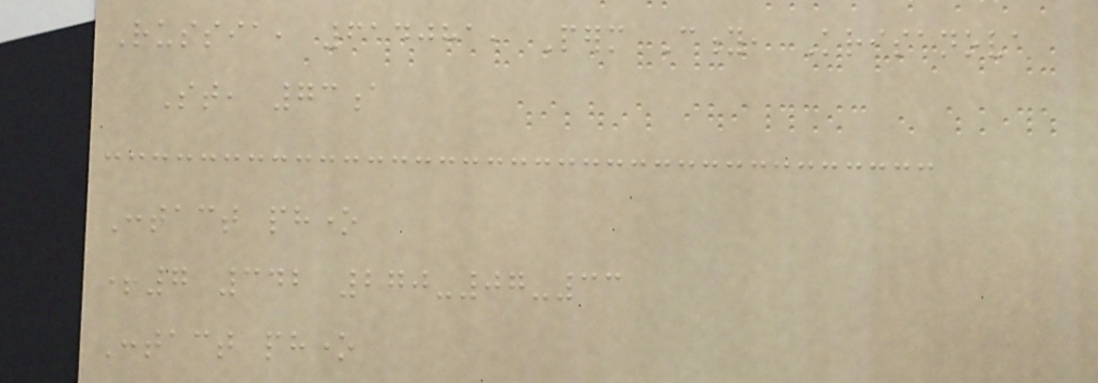Russia, 614081, Perm City, Krisanova
St, 73a
Contact phone
+7 342 270-07-33
Contact phone
